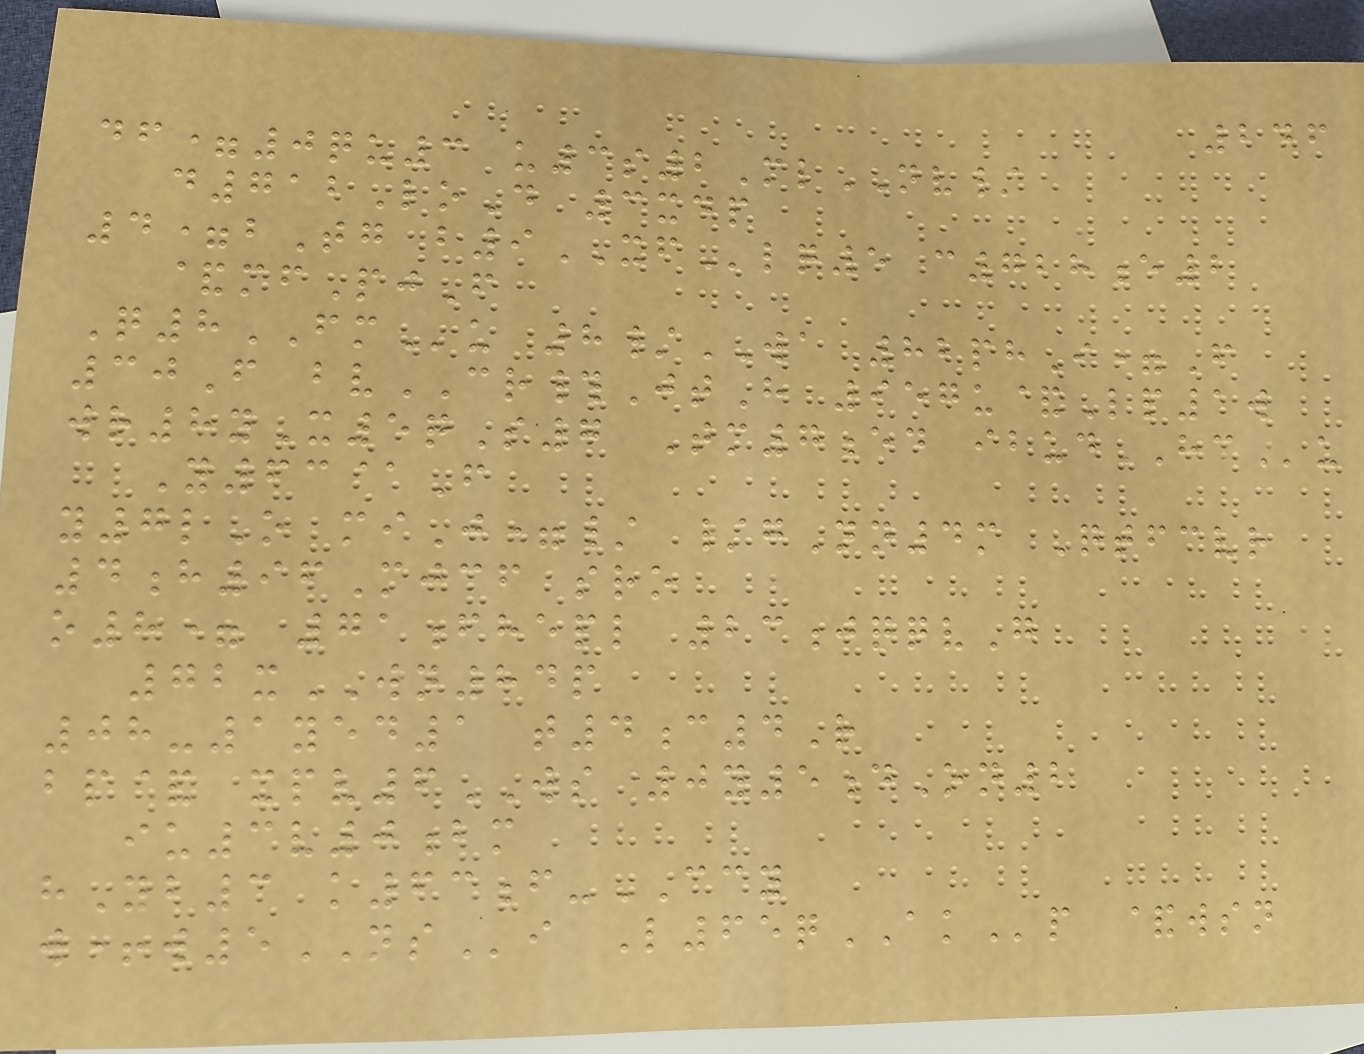246
df=0qu3 u3s2MlNV/
d712LoD 3xdp
4=bTg b9XFlq5 c728e2
&mfPjF
Q8FMu 8/WA 82phI=F
30F bvCR#JtH 957u&Lp1w
wr8yX5qS7 Tm7ed ibudHCu
Y63@F
y7lO miJ=/ /gNn4m Qtfcvr
4h96Mjcf sro
o8= 71fhepl 23jqqvG
72xWN84p
08-1yed1 t4c4R
bp& xpv6WS 0y5dOn2
iu3v0bm
hYb3 k63f-CCY
w+w5NSi L65qAKp &wsn
